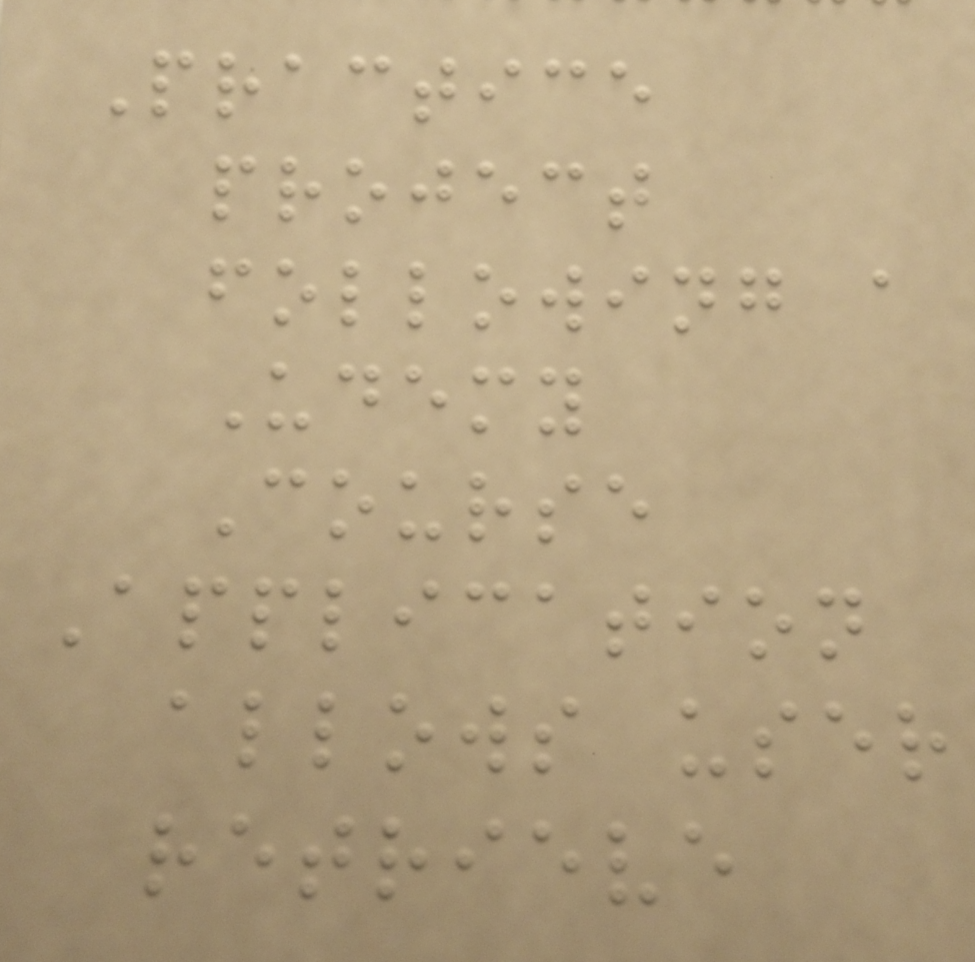Practice
project
following a
Udemy
Course
Application
allows user
retrieve
